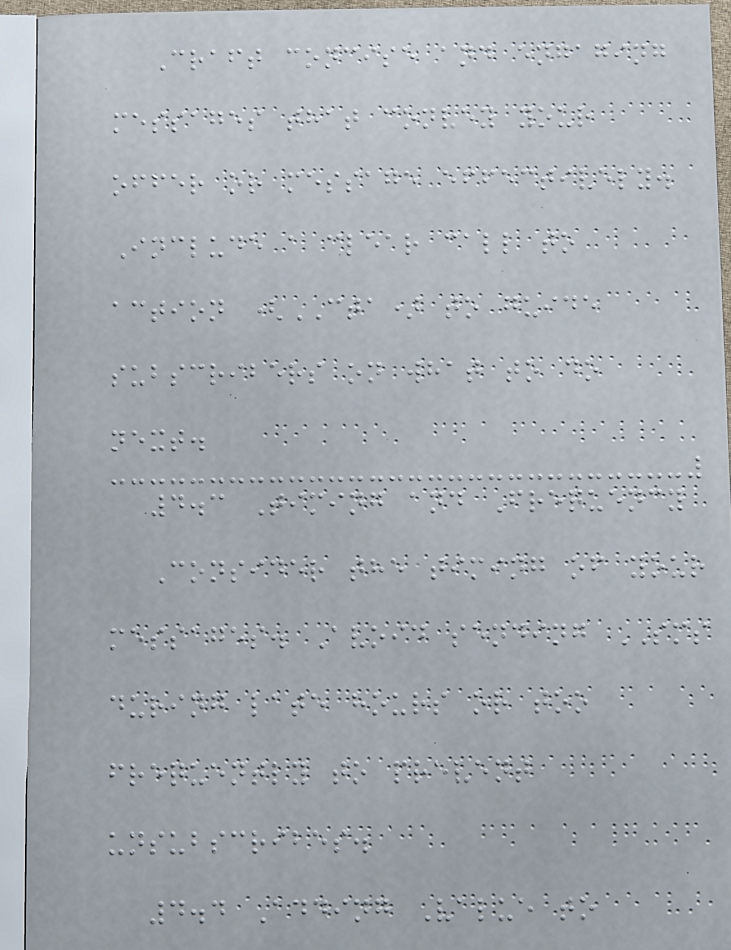Craft concise and engaging
messages that convey your
offer or message effectively.
Include a clear call to
action (CTA) to guide
subscribers on what to do
next.
4.3 Timing and Frequency
Consider the timing of your
messages. Avoid sending SMS
during late hours or too
frequently to prevent
unsubscribes.
4.4 Adding Value to
